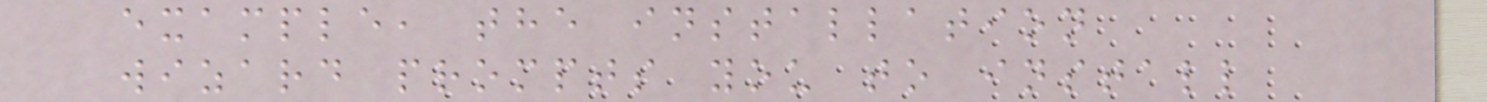example, the installation
wizard prompts you to install
